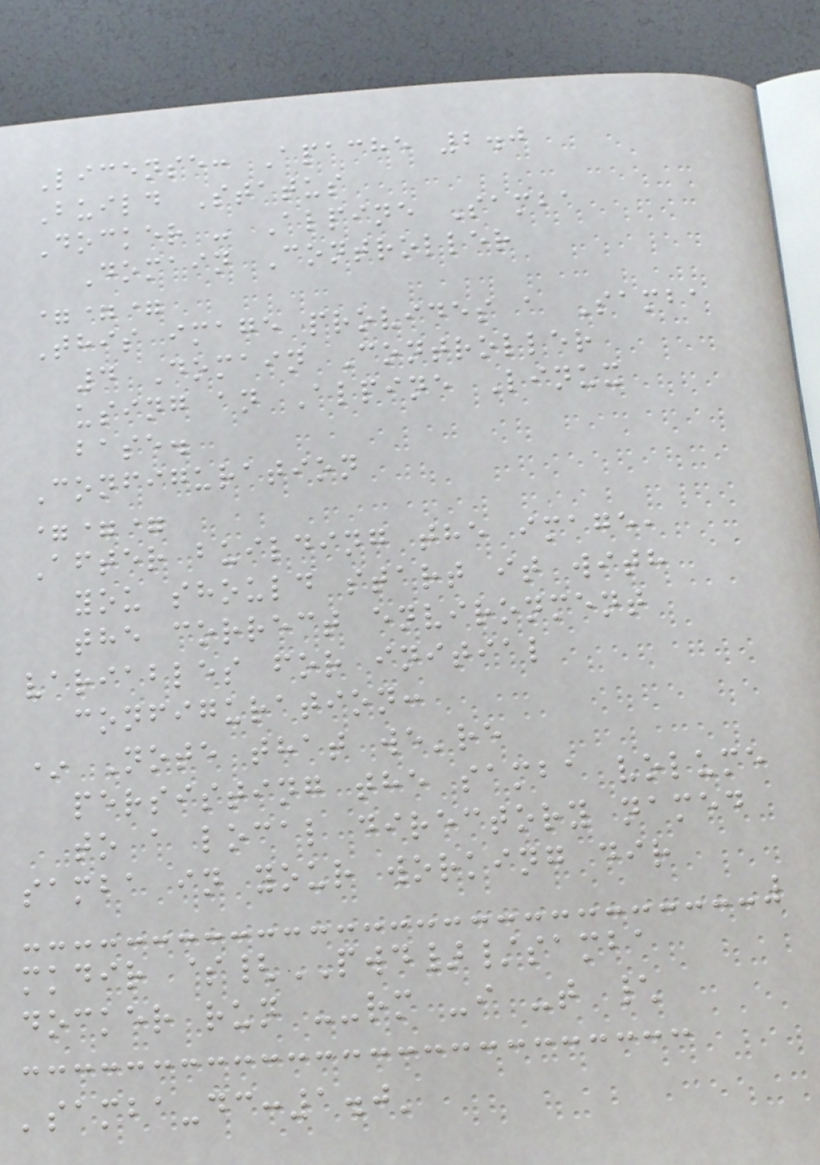License: Apache 2.0
Build Status
Docker - Alpine Samba
Domain Controller
===
This image provides a Samba
4 Domain Controller
using an Alpine Linux
base.
Configuration
===
After building the image,
you should start it with
the correct environment
variables for initial
configuration:
* Note that we're
persisting the samba volume
to a local directory named
samba in your working dir
mkdir ${PWD}/samba
docker run --rm -i -t \
'samba-dc:1.0'
